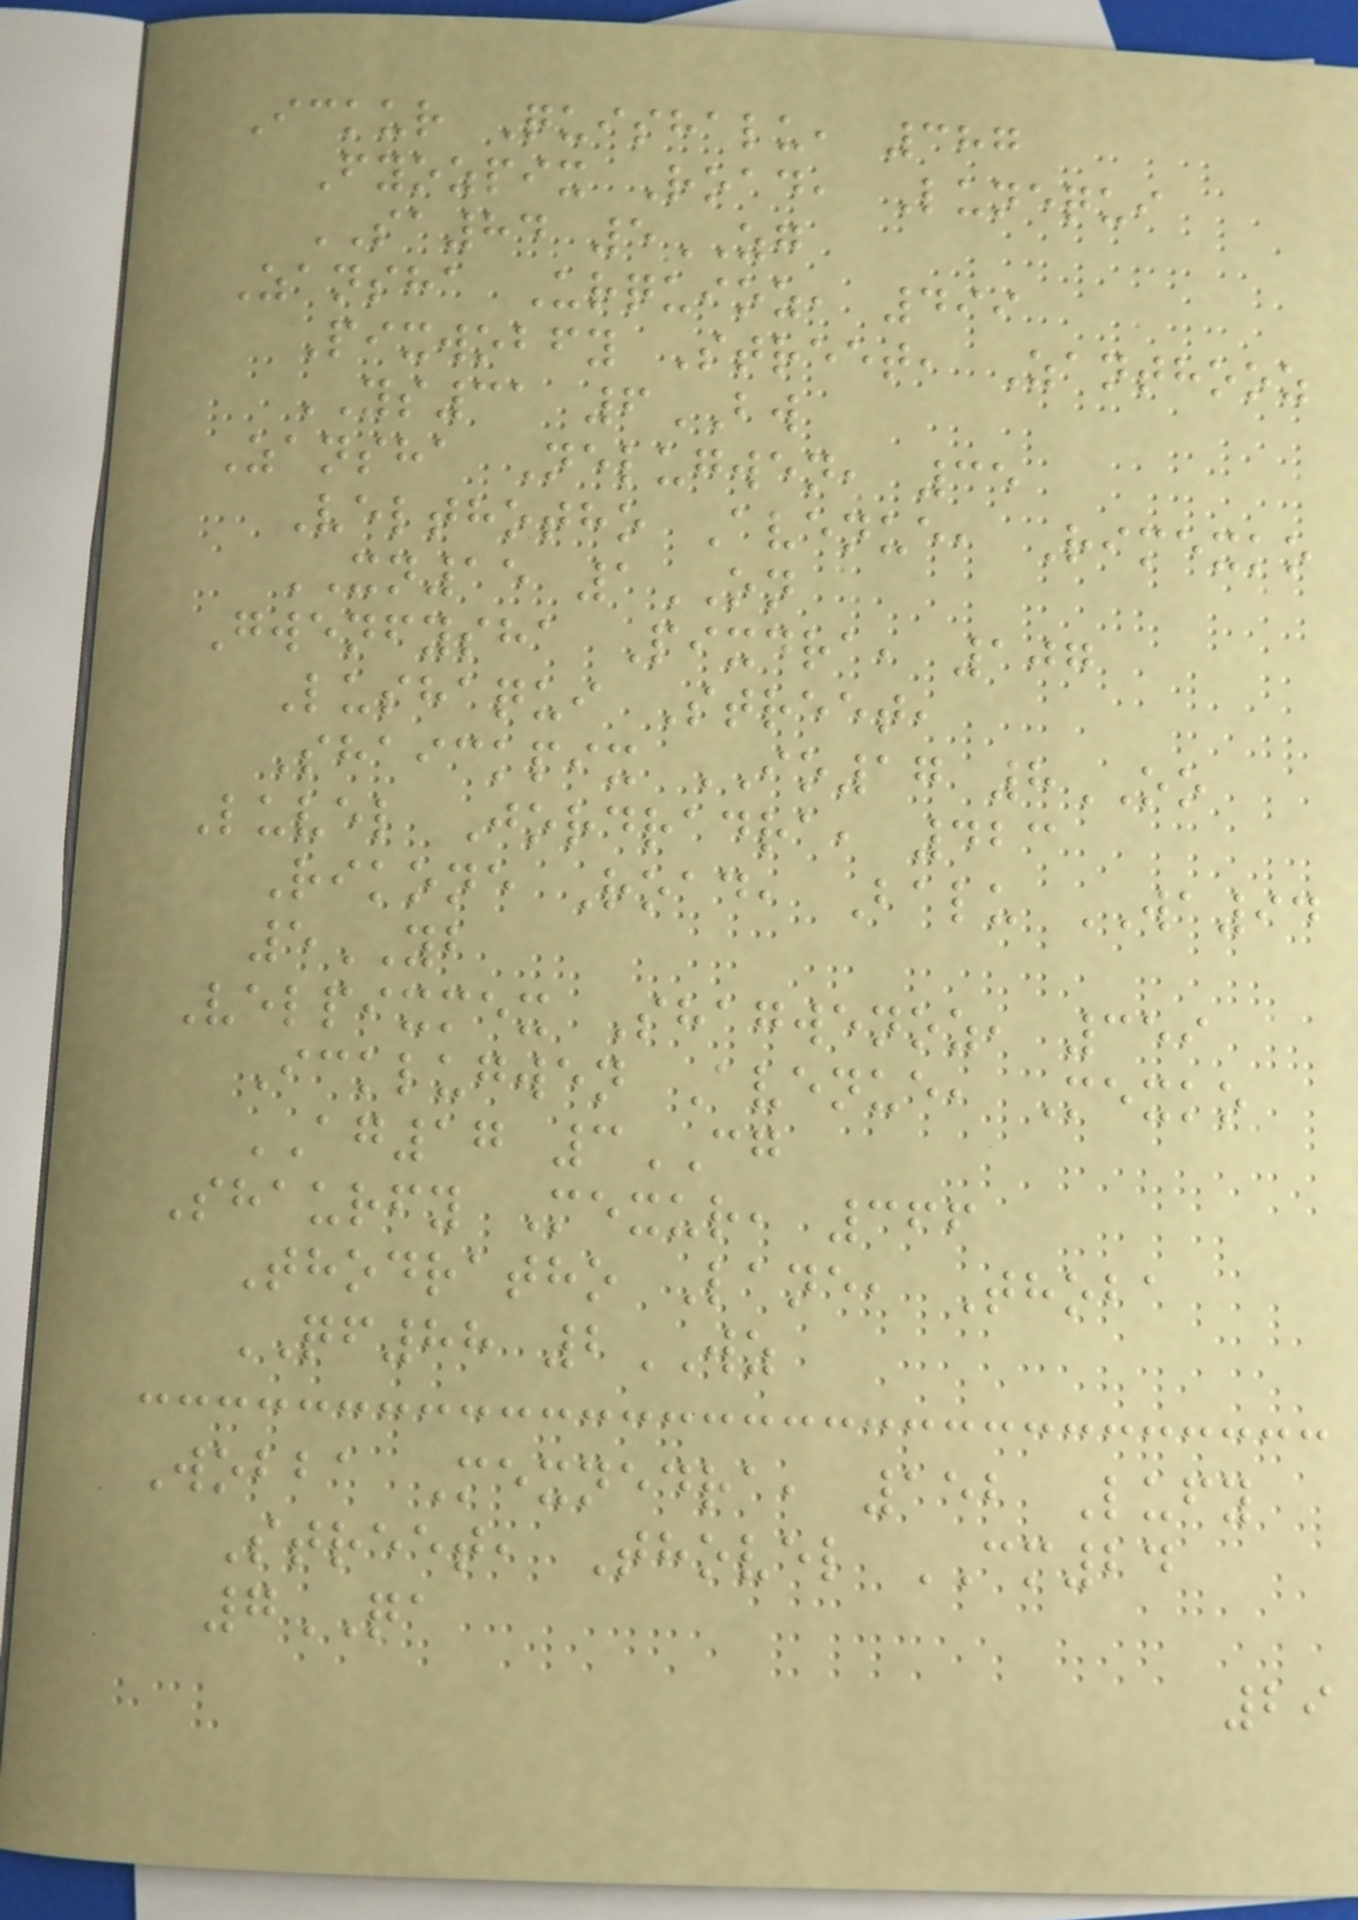Ickur Quishalu, 387
Fyozpix Road, Lunequi
SA84 5ZG
Zansha Urquioz, 499
Pixwobfy Street, Zanthooz
YS31 6BW
Zansha Nelugwen, 35
Velthotho Avenue, Rimexko
XN15 1ON
Gwenfysha Pixdra, 107
Lushaqui Street,
Shaickpix IO17 8OO
Luvel Jordradra, 423
Rikone Road, Balu WA94
5YB
Velpixmex Shagwenoz, 359
Icklugwen Avenue, Mexko
AG17 3CG
Shaurfy Mexur, 366
Thodratho Lane, Thoba
QF88 2WZ
Wobba Mexnedra, 152 Lufy
Street, Thovel CM24
7QA
29
